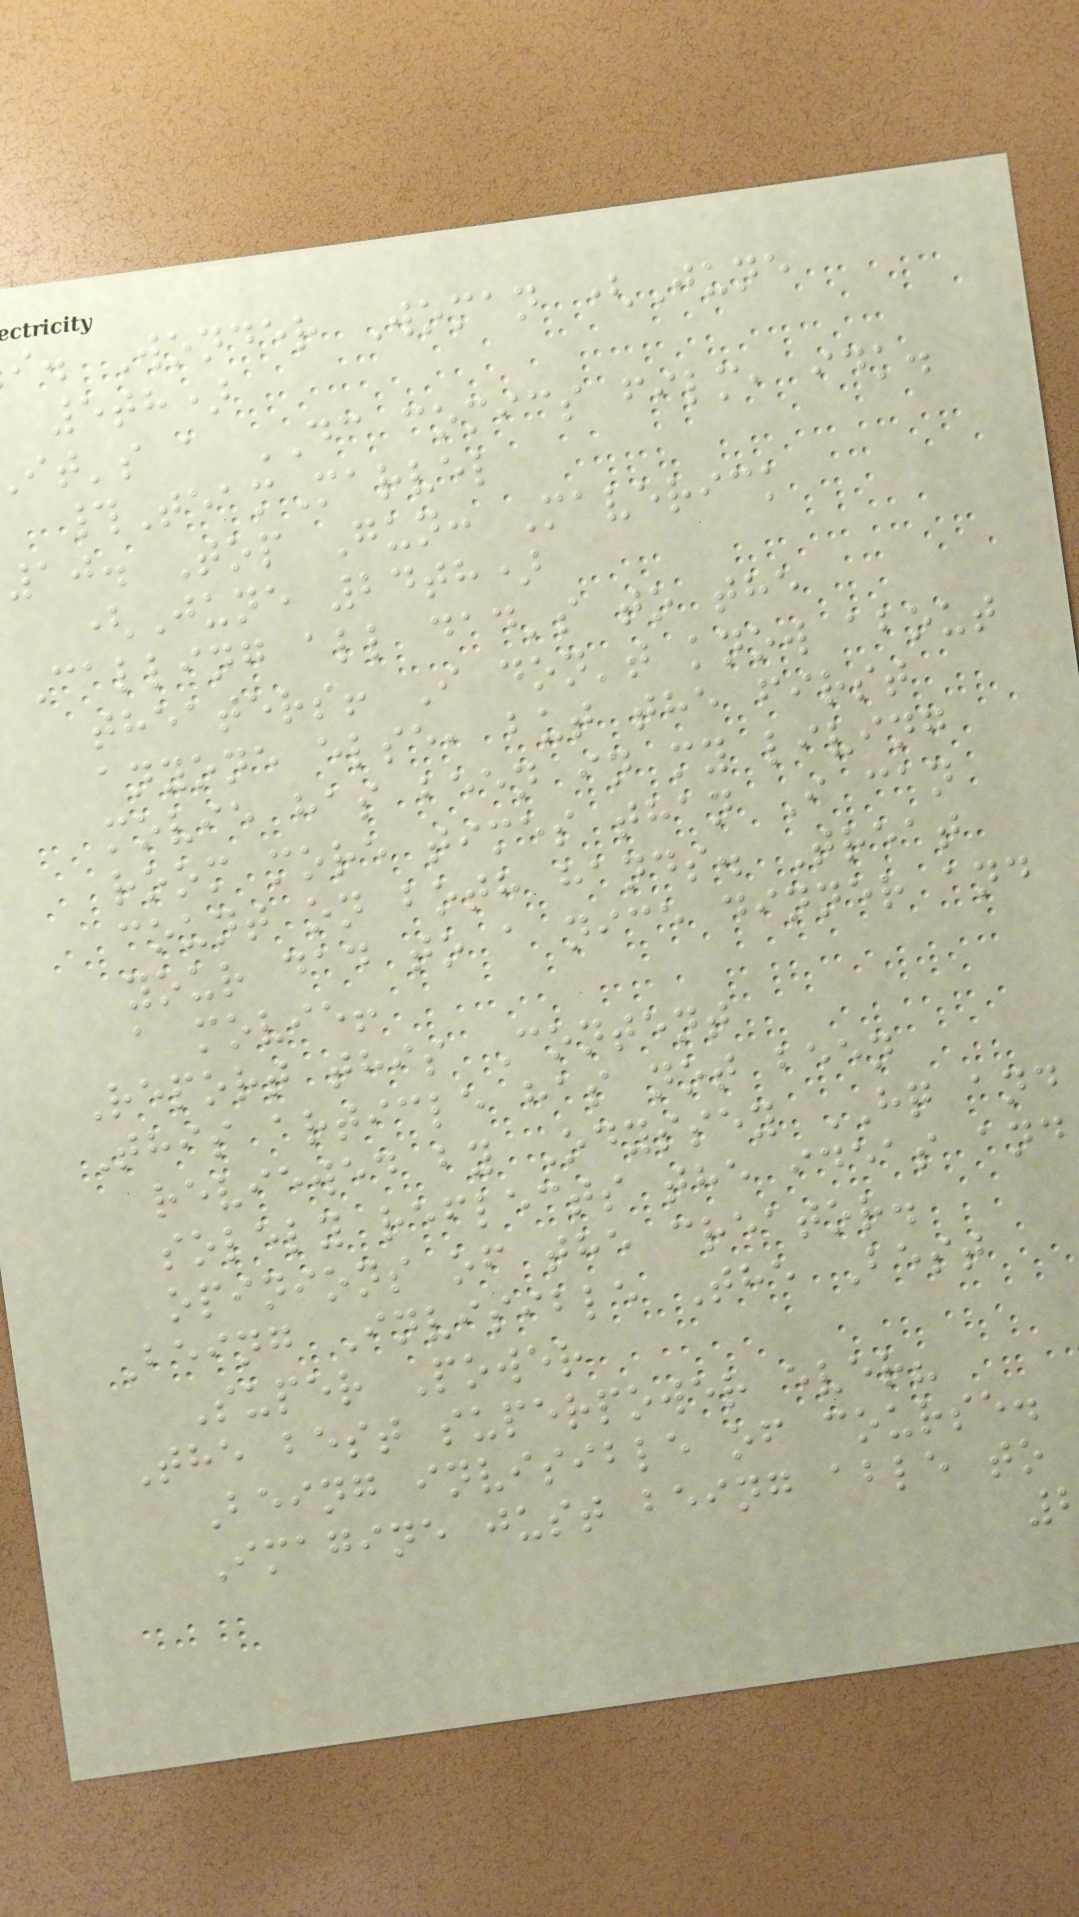i. Wonder Woman (June
5th)
it's a DC comics film, idk.
#TeamMarvel
10. Top Gun: Maverick
(June 24th)
Calling all dad's to the
theaters! I don't know about
anyone else, but the first
movie has been in my living
room more times than I can
count on both hands. Treat
your dad to a nice dinner and
a movie!
Report this Content
This article has not been
reviewed by Odyssey HQ and
solely reflects the ideas and
opinions of the creator.
Being Invisible The Best
Super Power
The best superpower ever?
Being invisible of course.
Imagine just being able to
